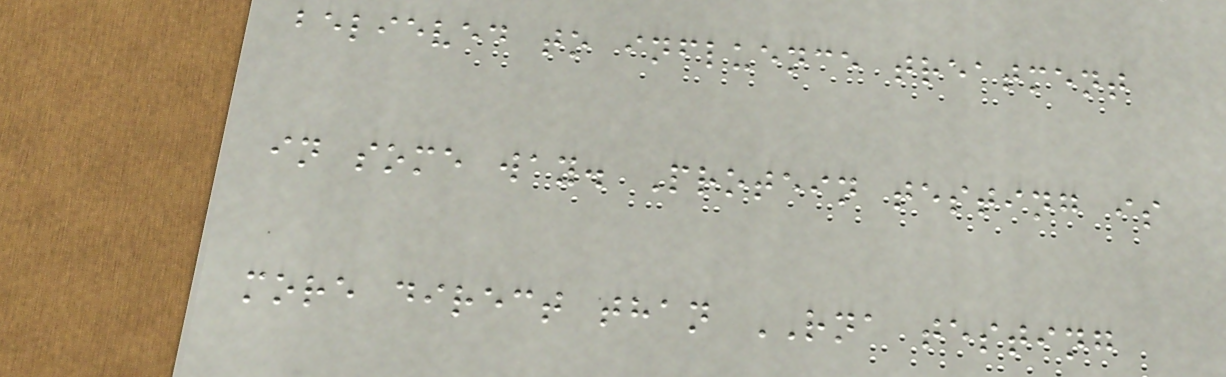believed to influence treatment
in some way. Protein testing is
more direct than RNA testing
